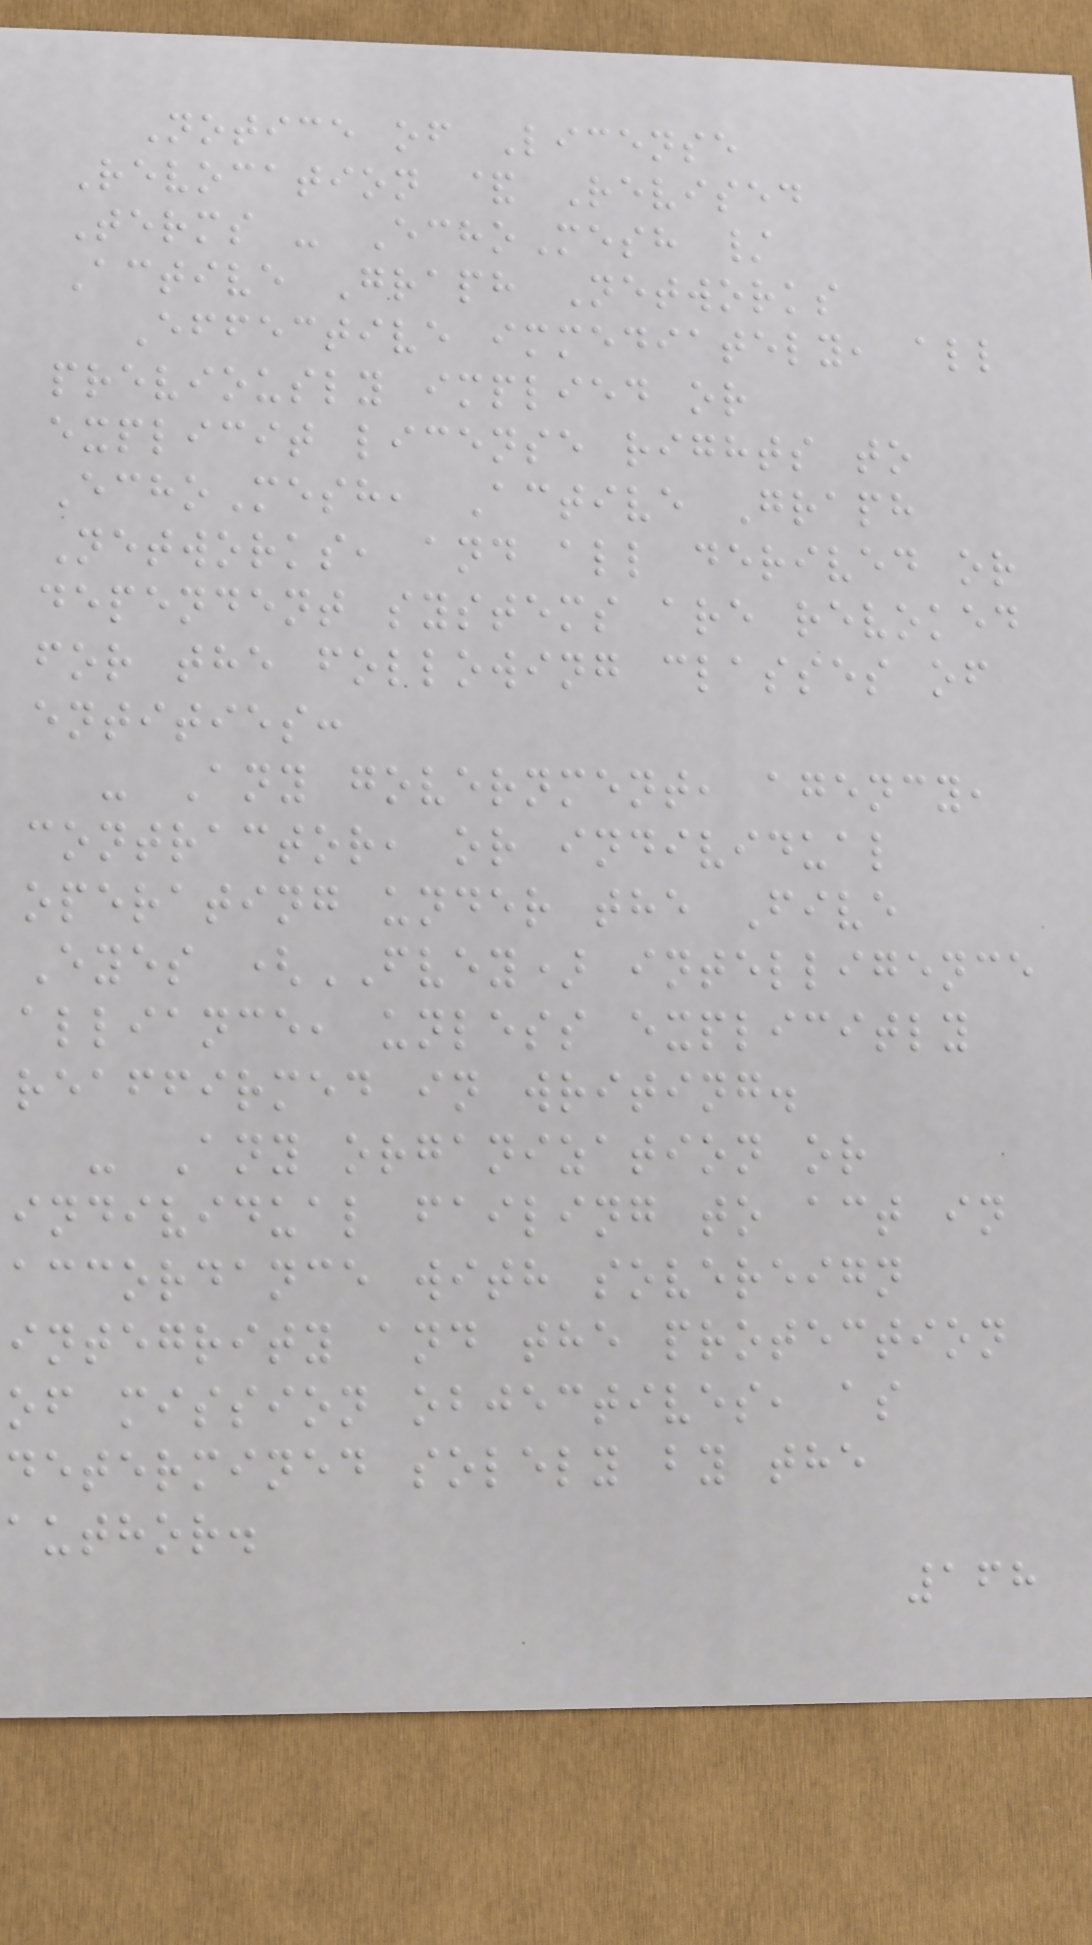Notice of License
Revocation & Revised
Terms - EchoMesh /
Active Graph Networks
Effective immediately, all
previously implied or
explicit license rights to
EchoMesh, Active Graph
Networks, and all derived or
dependent systems are revoked
for the following classes of
entities:
- Any government, agency,
contractor, or individual
operating under the Five
Eyes (FVEY) intelligence
alliance, unless explicitly
reaffirmed in writing.
- Any organization or
individual failing to act in
accordance with sovereign
integrity and the protection
of mission objectives, as
determined solely by the
author.
168
